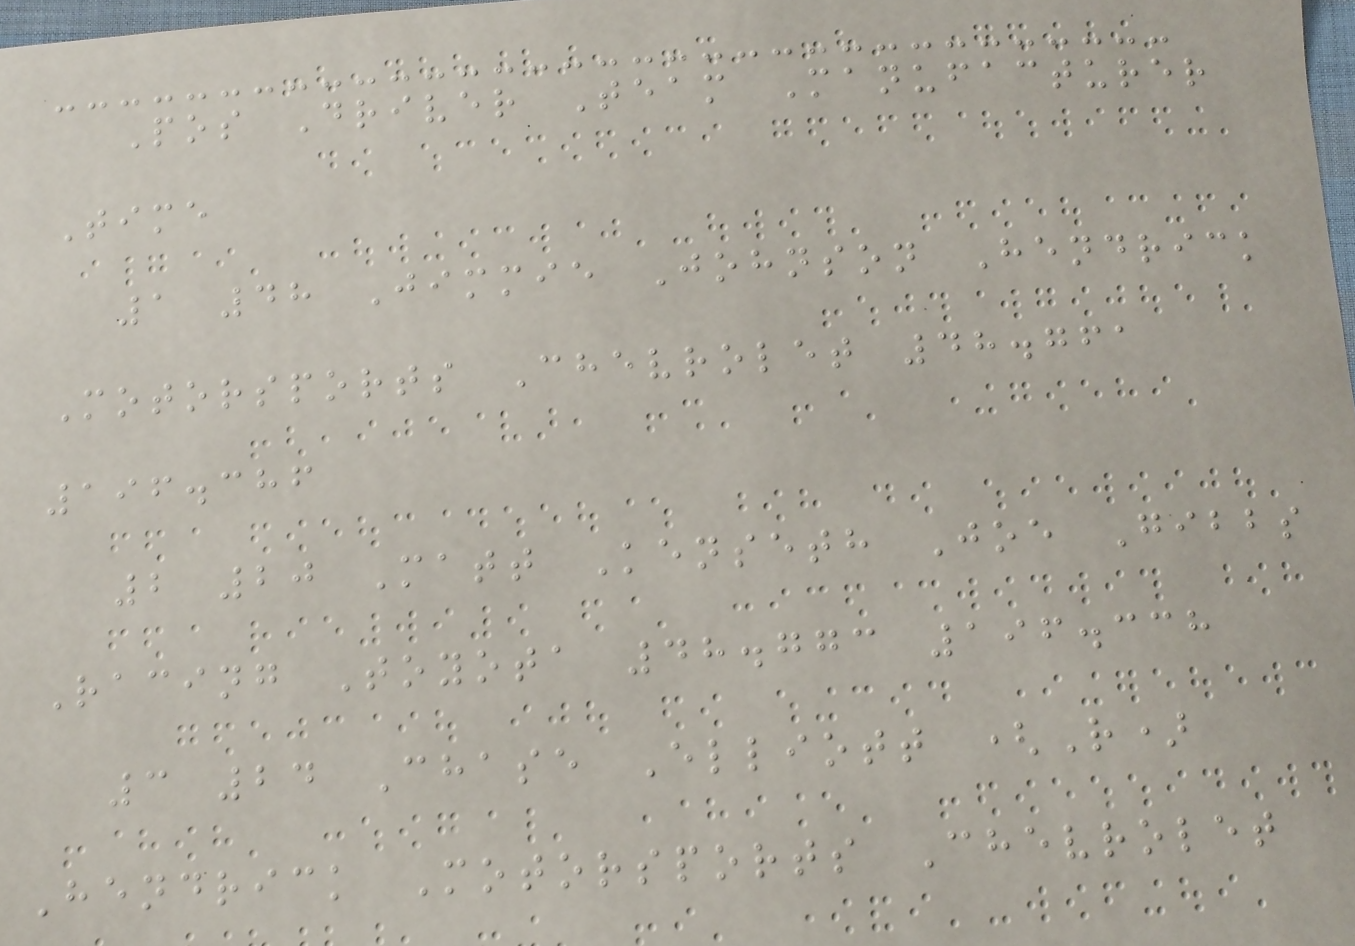Pos Driver Team Manufacturer
Time
1 48 Jimmie Johnson Hendrick
Motorsports Chevrolet 48.761
196.386
2 20 Matt Kenseth Joe Gibbs
Racing Toyota 48.773 196.338
3 24 Chase Elliott (R)
Hendrick Motorsports Chevrolet
